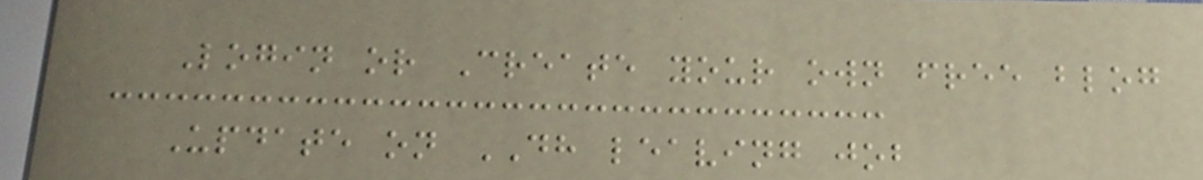Login or Create your own free blog
Update on DH leaving job
